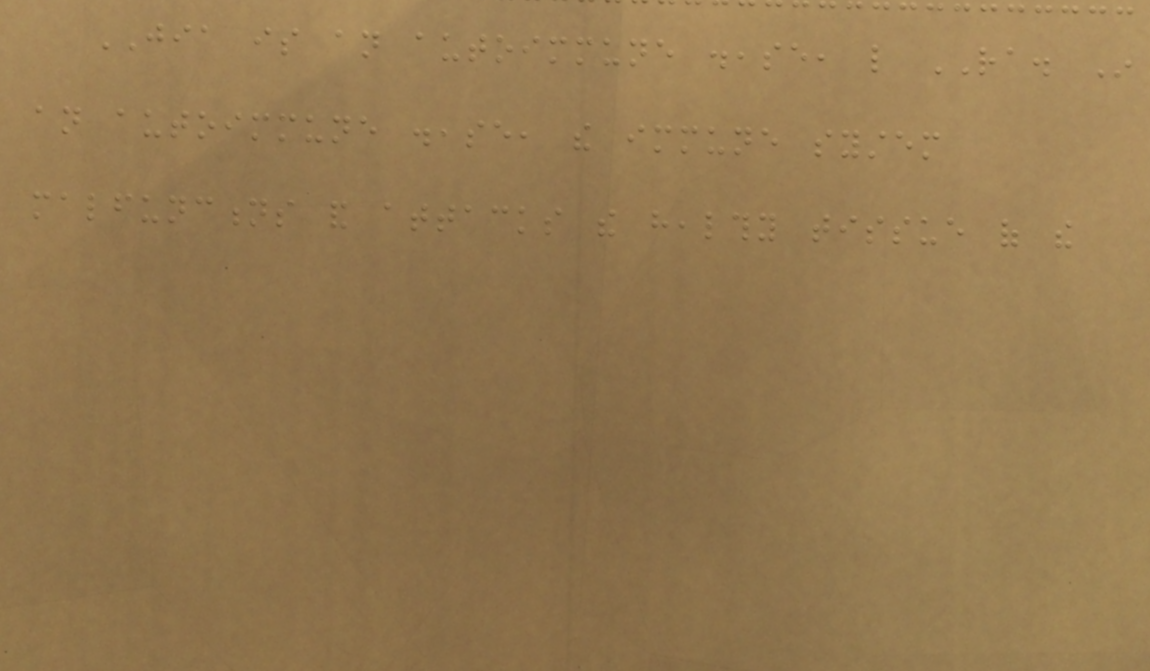JIA is an autoimmune disease, like RA. In
an autoimmune disease, the immune system
malfunctions and attacks the healthy tissue of the
